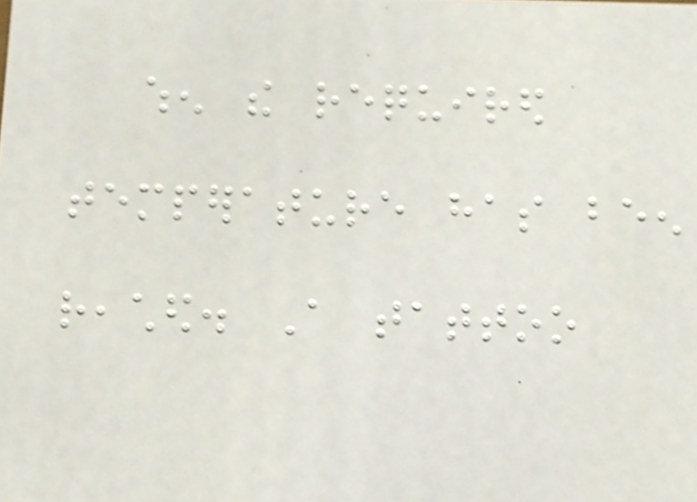when the required
temperature has been
reached. A tattoo
